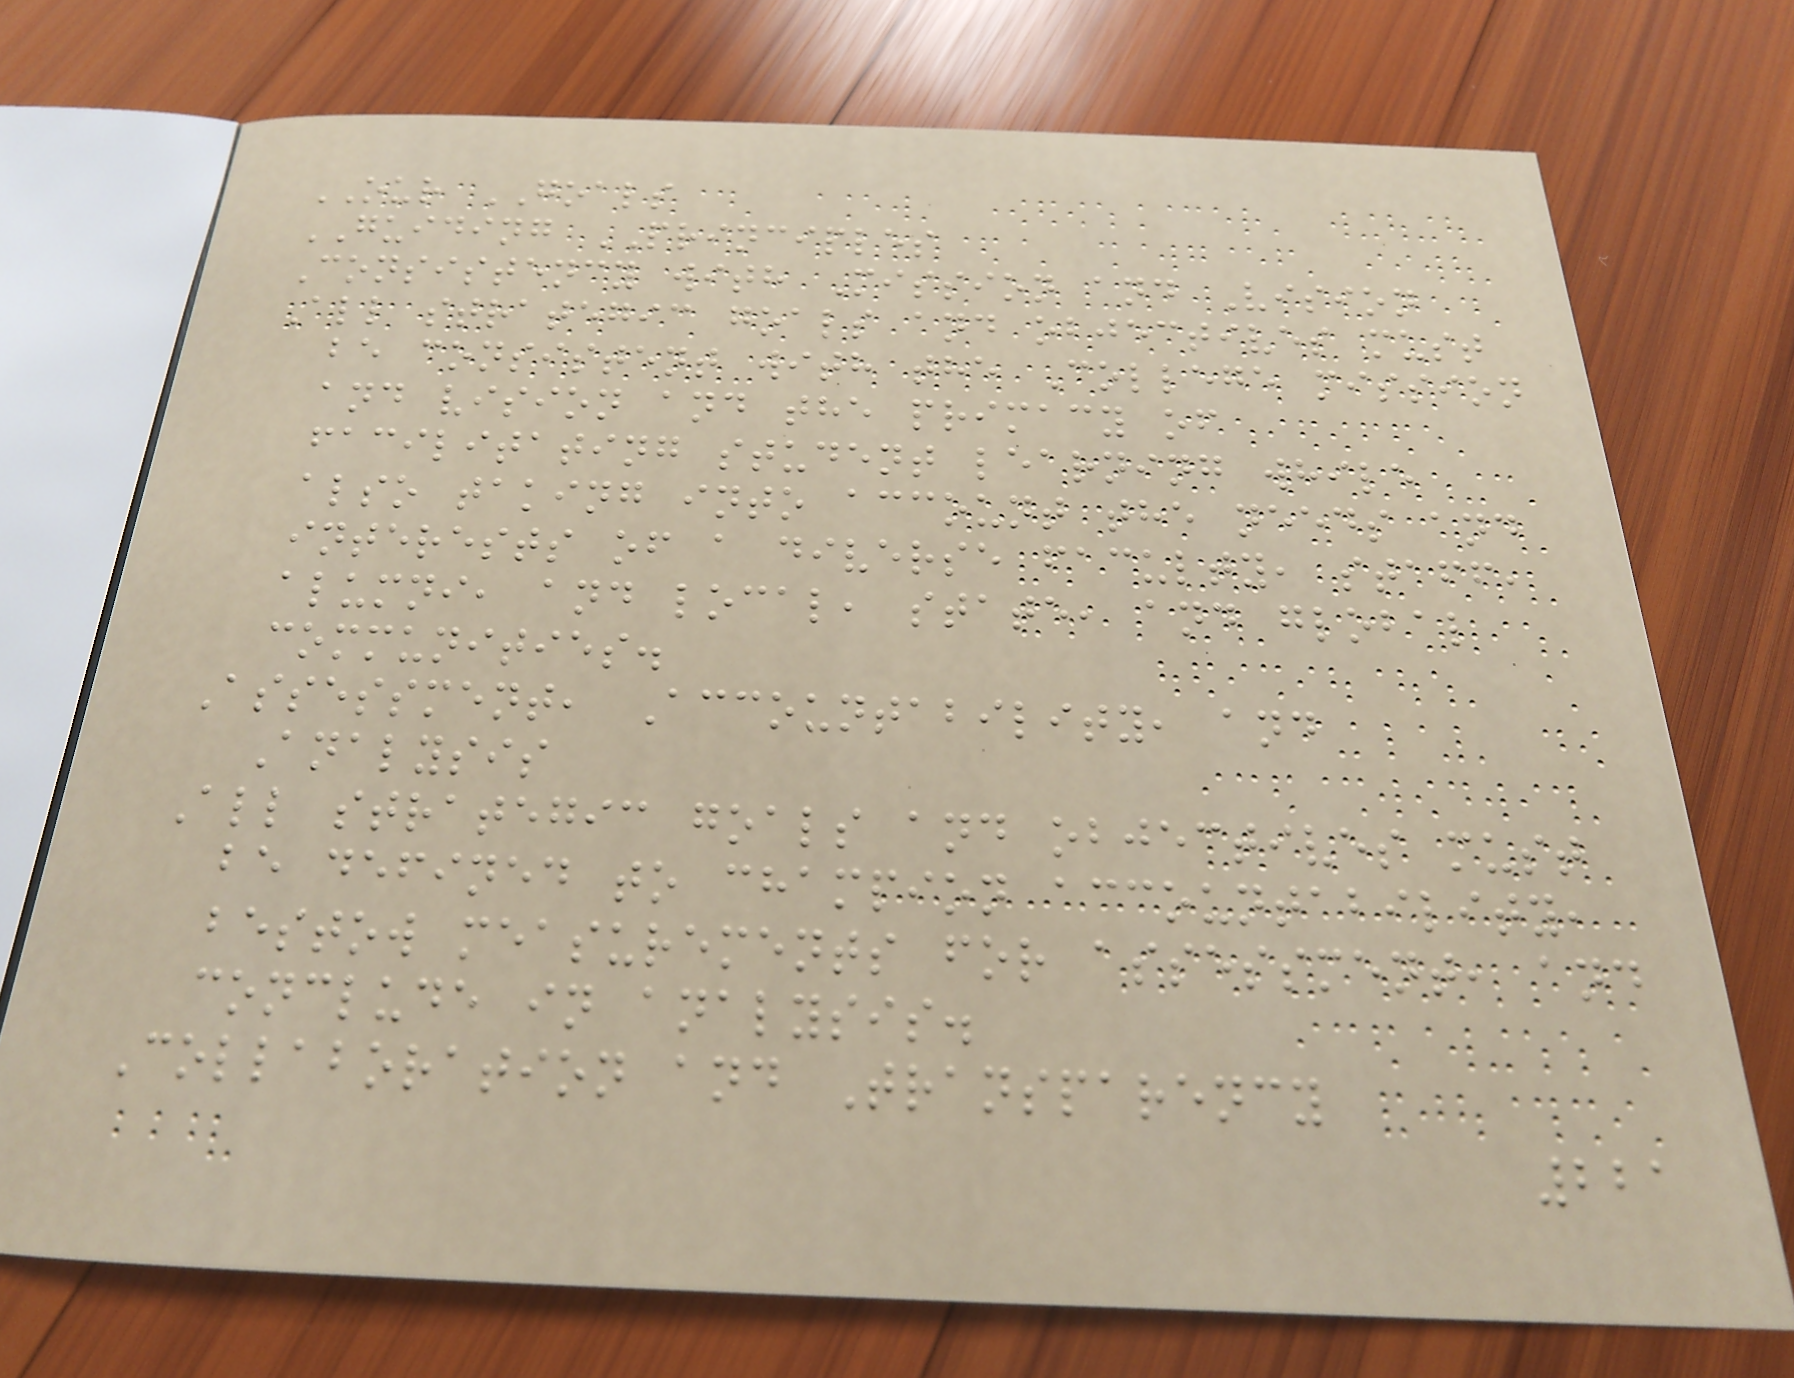OUR GOALS
GUIDING PRINCIPLES
Consistency with Mission and Vision
All strategic goals and objectives must
be consistent with the College mission
and vision and the primacy of
facilitating student learning while
also taking into account the needs and
interests of a diverse faculty, staff,
alumni, and local, state, and global
communities.
Assessment, Accountability, and
Analysis
All strategic goals and objectives must
be defined to champion accountability,
bestow measurements for assessment, and
conclude in analysis.
Collaboration and Transparency
221
